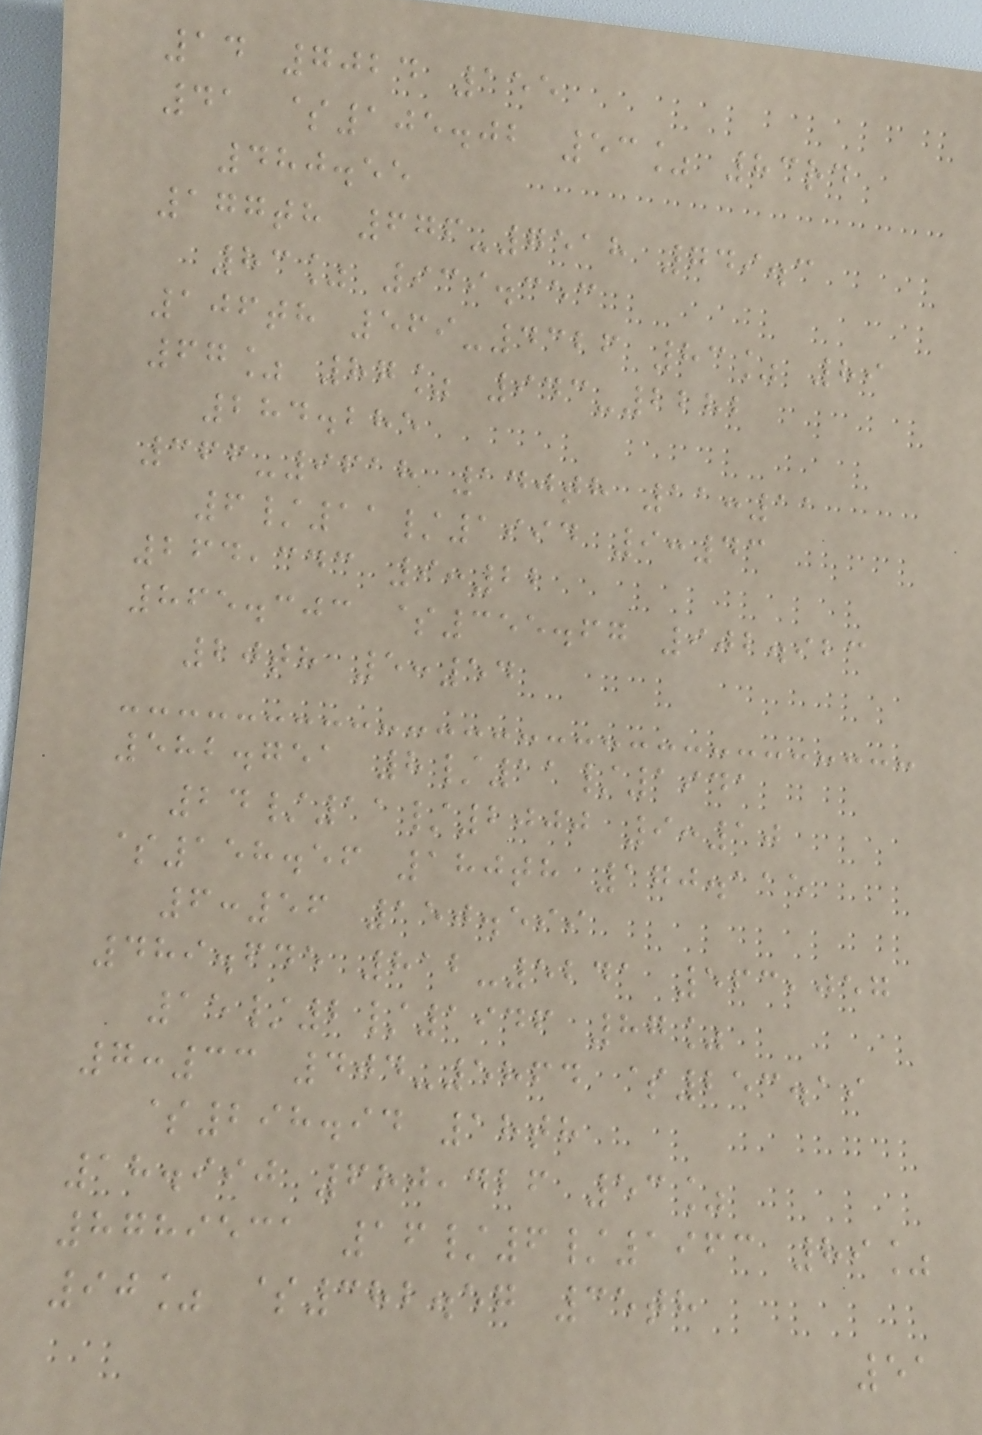14 7024 155
41 $105.02 53% 83rd
480.55
177th 676-7518 749.3
83% 939.353
106th 569-4326 83% 89
67% 87% 943-2282
284.285
366-9618 140th 11:11
6/11/1994 9:43
264,343 9:22
865.303 $355.67 902.923
20th 5:54
582.751 8/11/1941
24/11/2000 9:10
$158.56 180th 170.115
6:56 150.599
489.645 812-5241 563,057
15/2/1946 87%
7:33 404-5864 $253.19
$298.94 18th
18.990 680,426 53%
8789531 16/6/1963 89%
90% $382.57 35th
51
